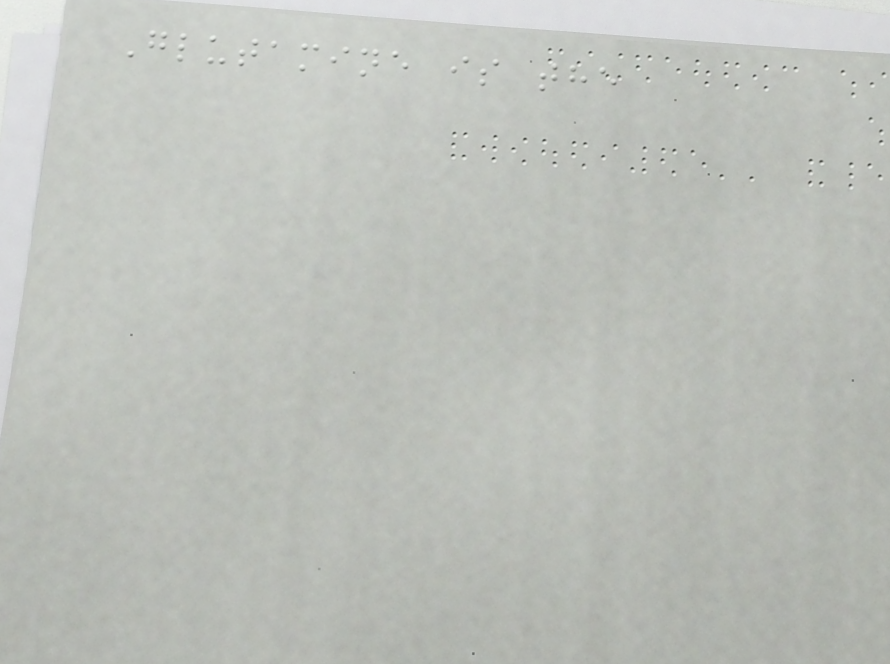Glutamine is the
